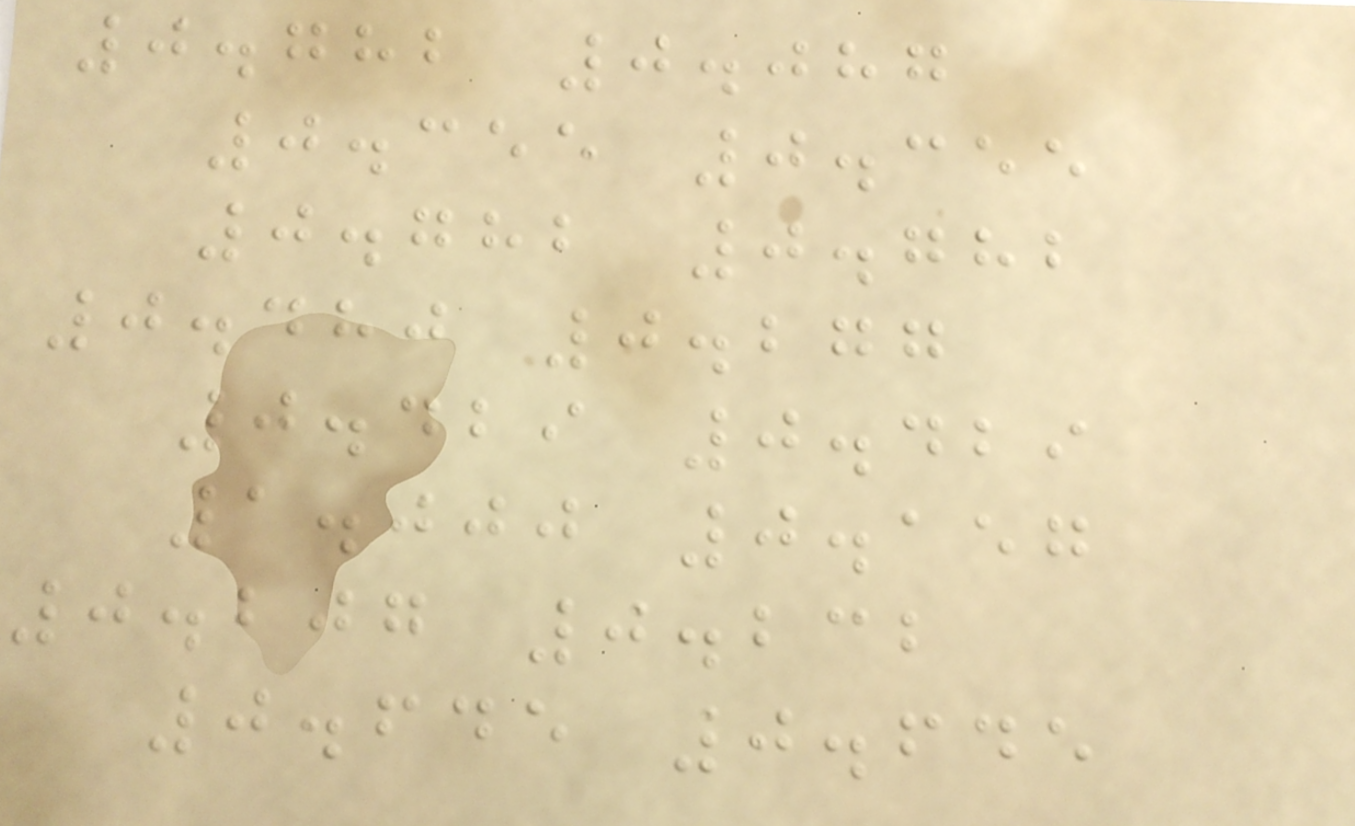0.782 0.087
0.355 0.355
0.782 0.782
0.480 0.277
0.429 0.429
1.000 0.157
0.207 0.232
0.645 0.645
